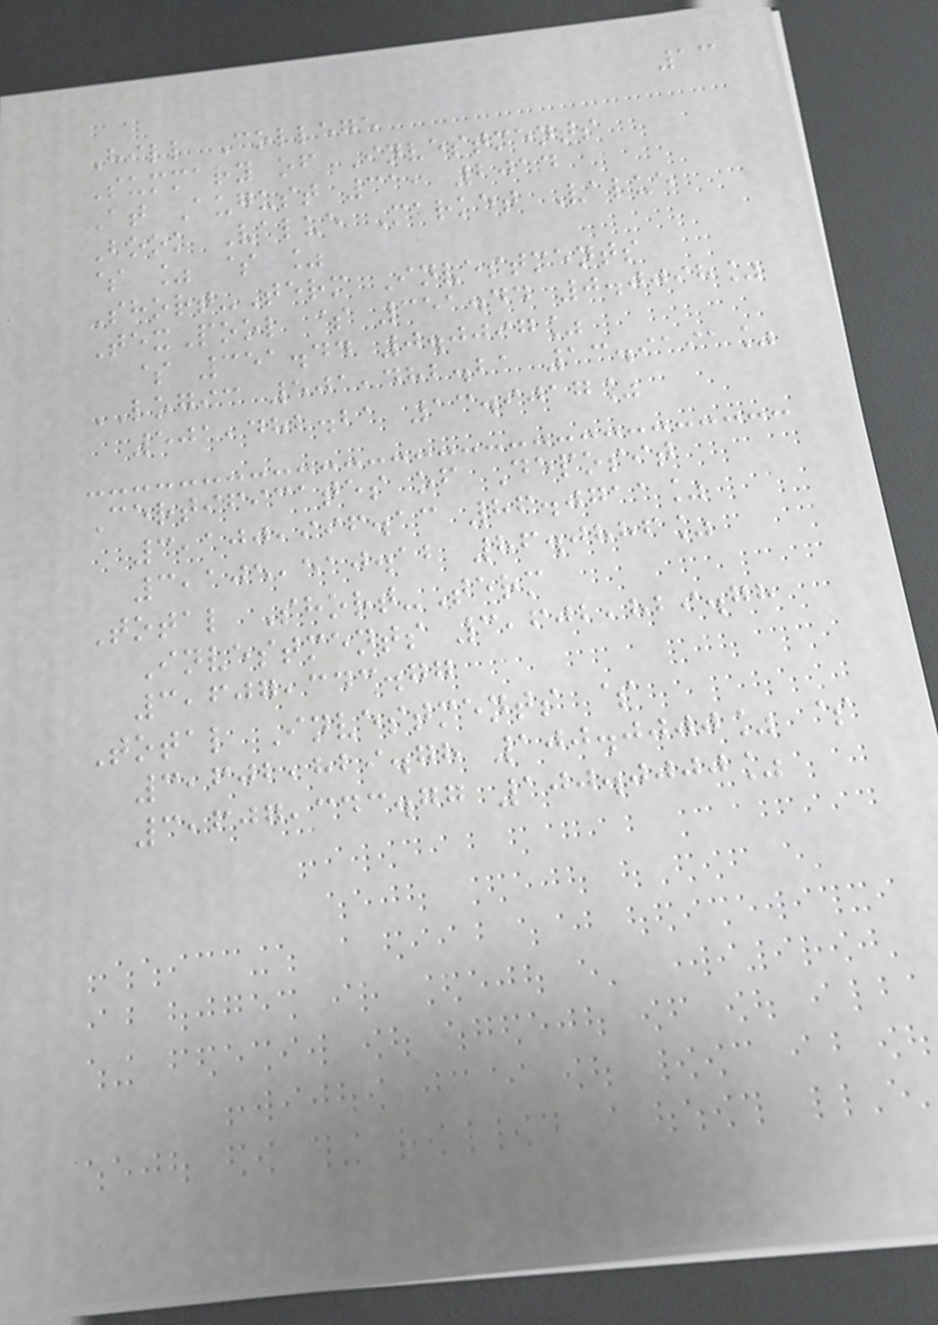13
Hill College
Summary of Investments
At August 31, 2014
Book Value Market Value
$ % $ %
Short-Term Investments
TexPool $ 351.44 0.0098%
$ 351.44 0.0097%
LOGIC 501,482.21 13.9191%
501,482.21 13.9017%
Certificates of Deposit
3,100,996.13 86.0711%
3,105,510.12 86.0886%
Total Short-Term
Investments 3,602,829.78
3,607,343.77
Total Investments $
3,602,829.78 100.0000% $
3,607,343.77 100.0000%
